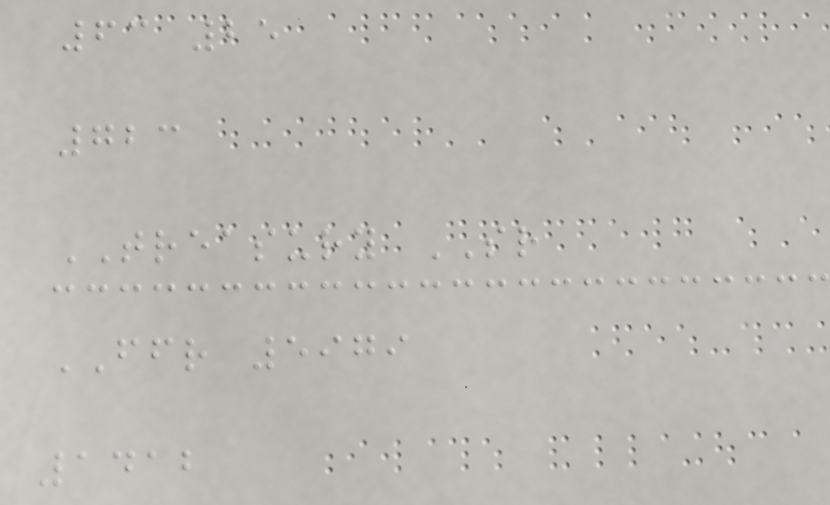63 25
723
TREASURY SR
FFR 5979
1412
